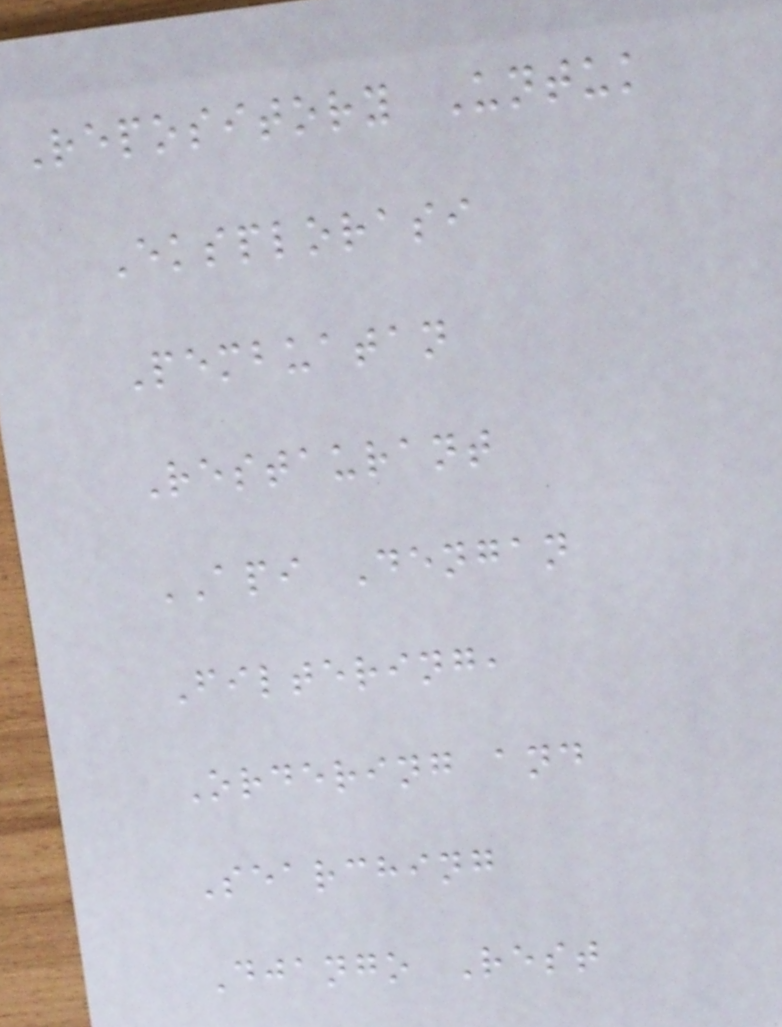Repository Untuk
Eksplorasi
Pembuatan
Restaurant
API Dengan
Filtering,
Ordering and
Searching
Django Rest
